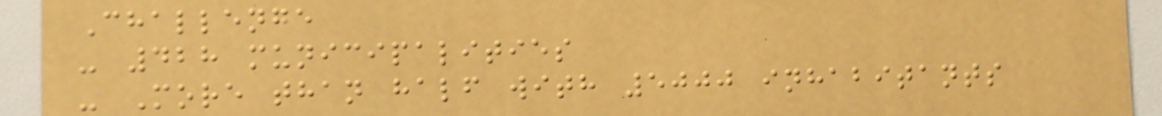Challenge
- 428 municipalities
- More than half with 5000 inhabitants
